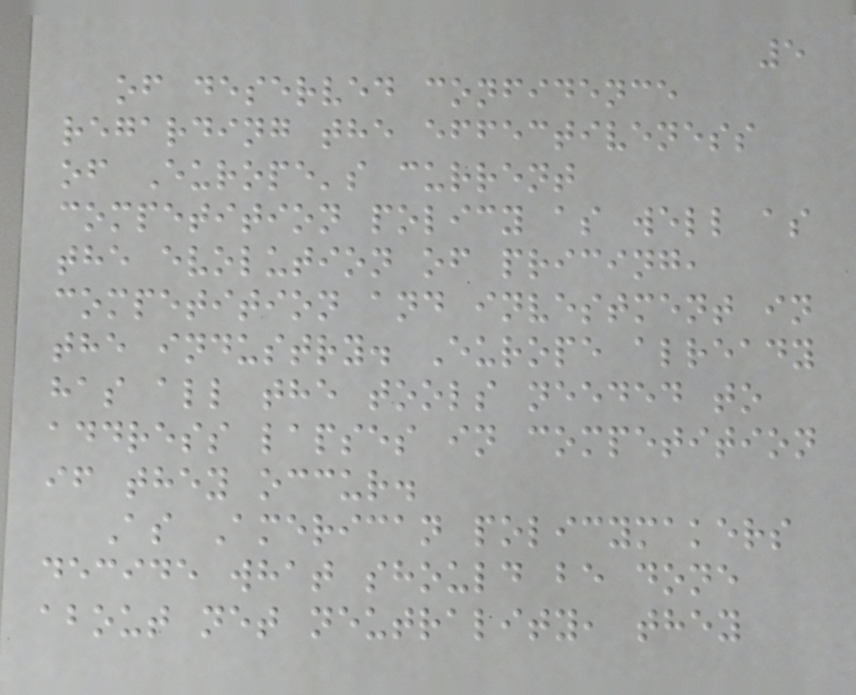5
of deserved confidence
regarding the effectiveness
of Europe's current
competition policy as well as
the evolution of pricing,
competition and investment in
the industry. Europe already
has all the tools needed to
address lapses in competition
if they occur.
As American policymakers
decide what should be done
about net neutrality, they
